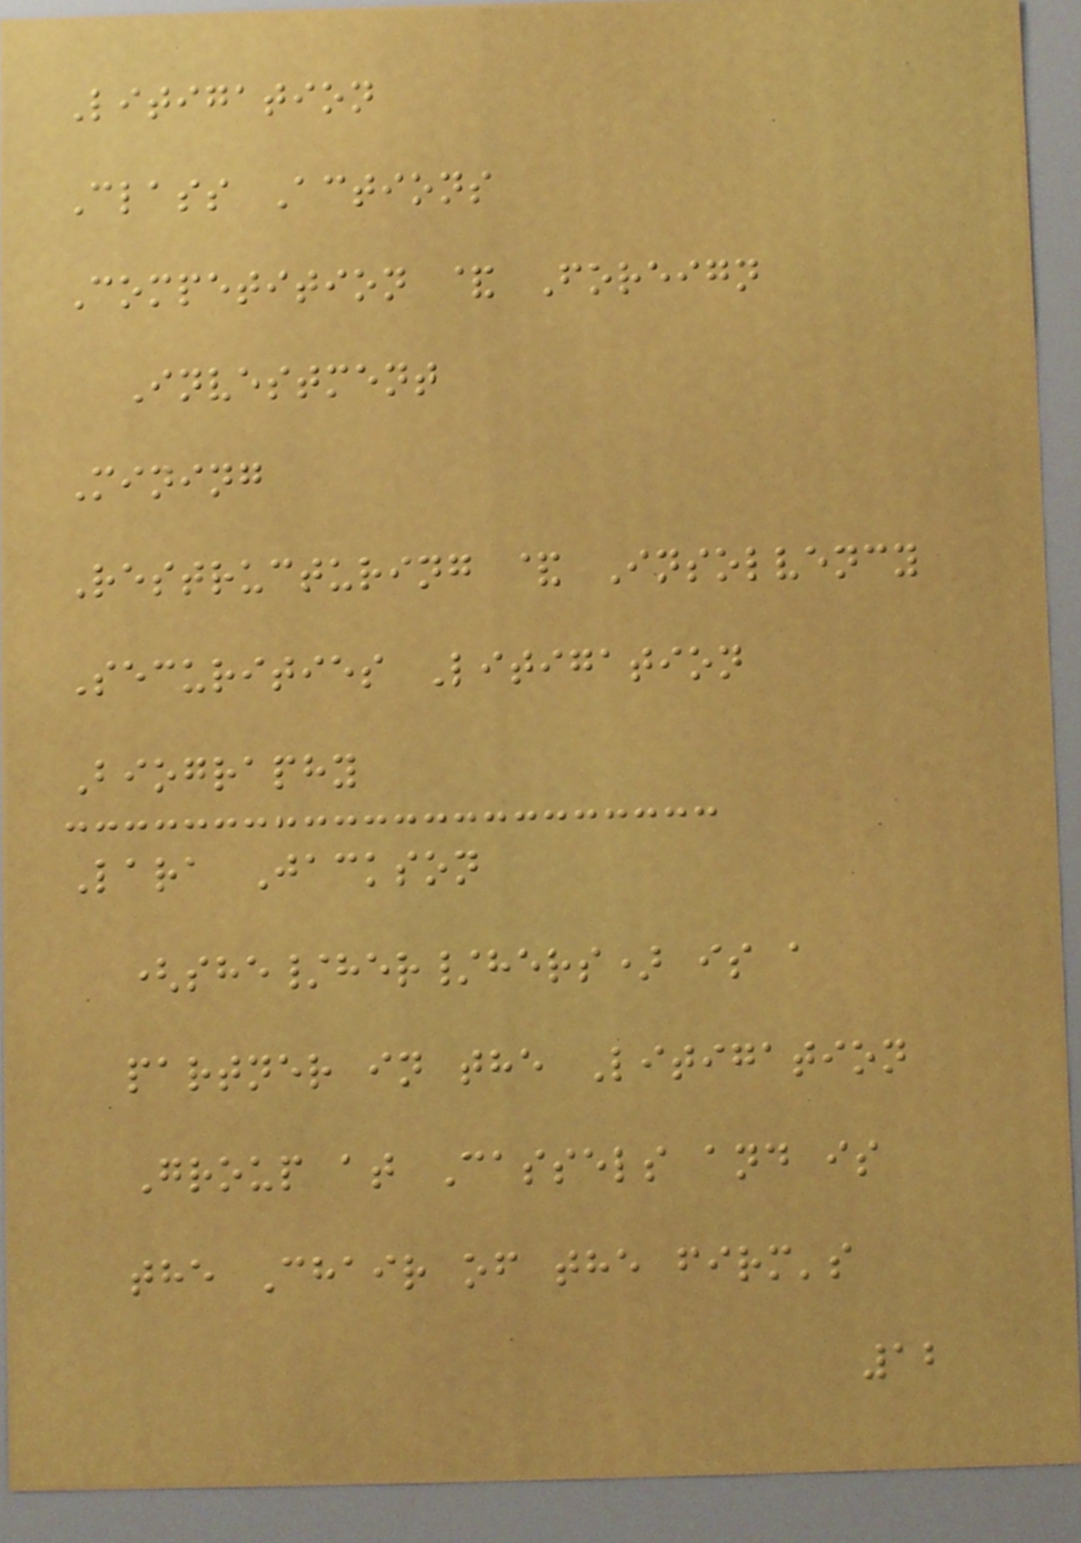Litigation
Class Actions
Competition & Foreign
Investment
Mining
Restructuring & Insolvency
Securities Litigation
Biography
Lara Jackson
(she/her/hers) is a
partner in the Litigation
Group at Cassels and is
the Chair of the firm's
12
